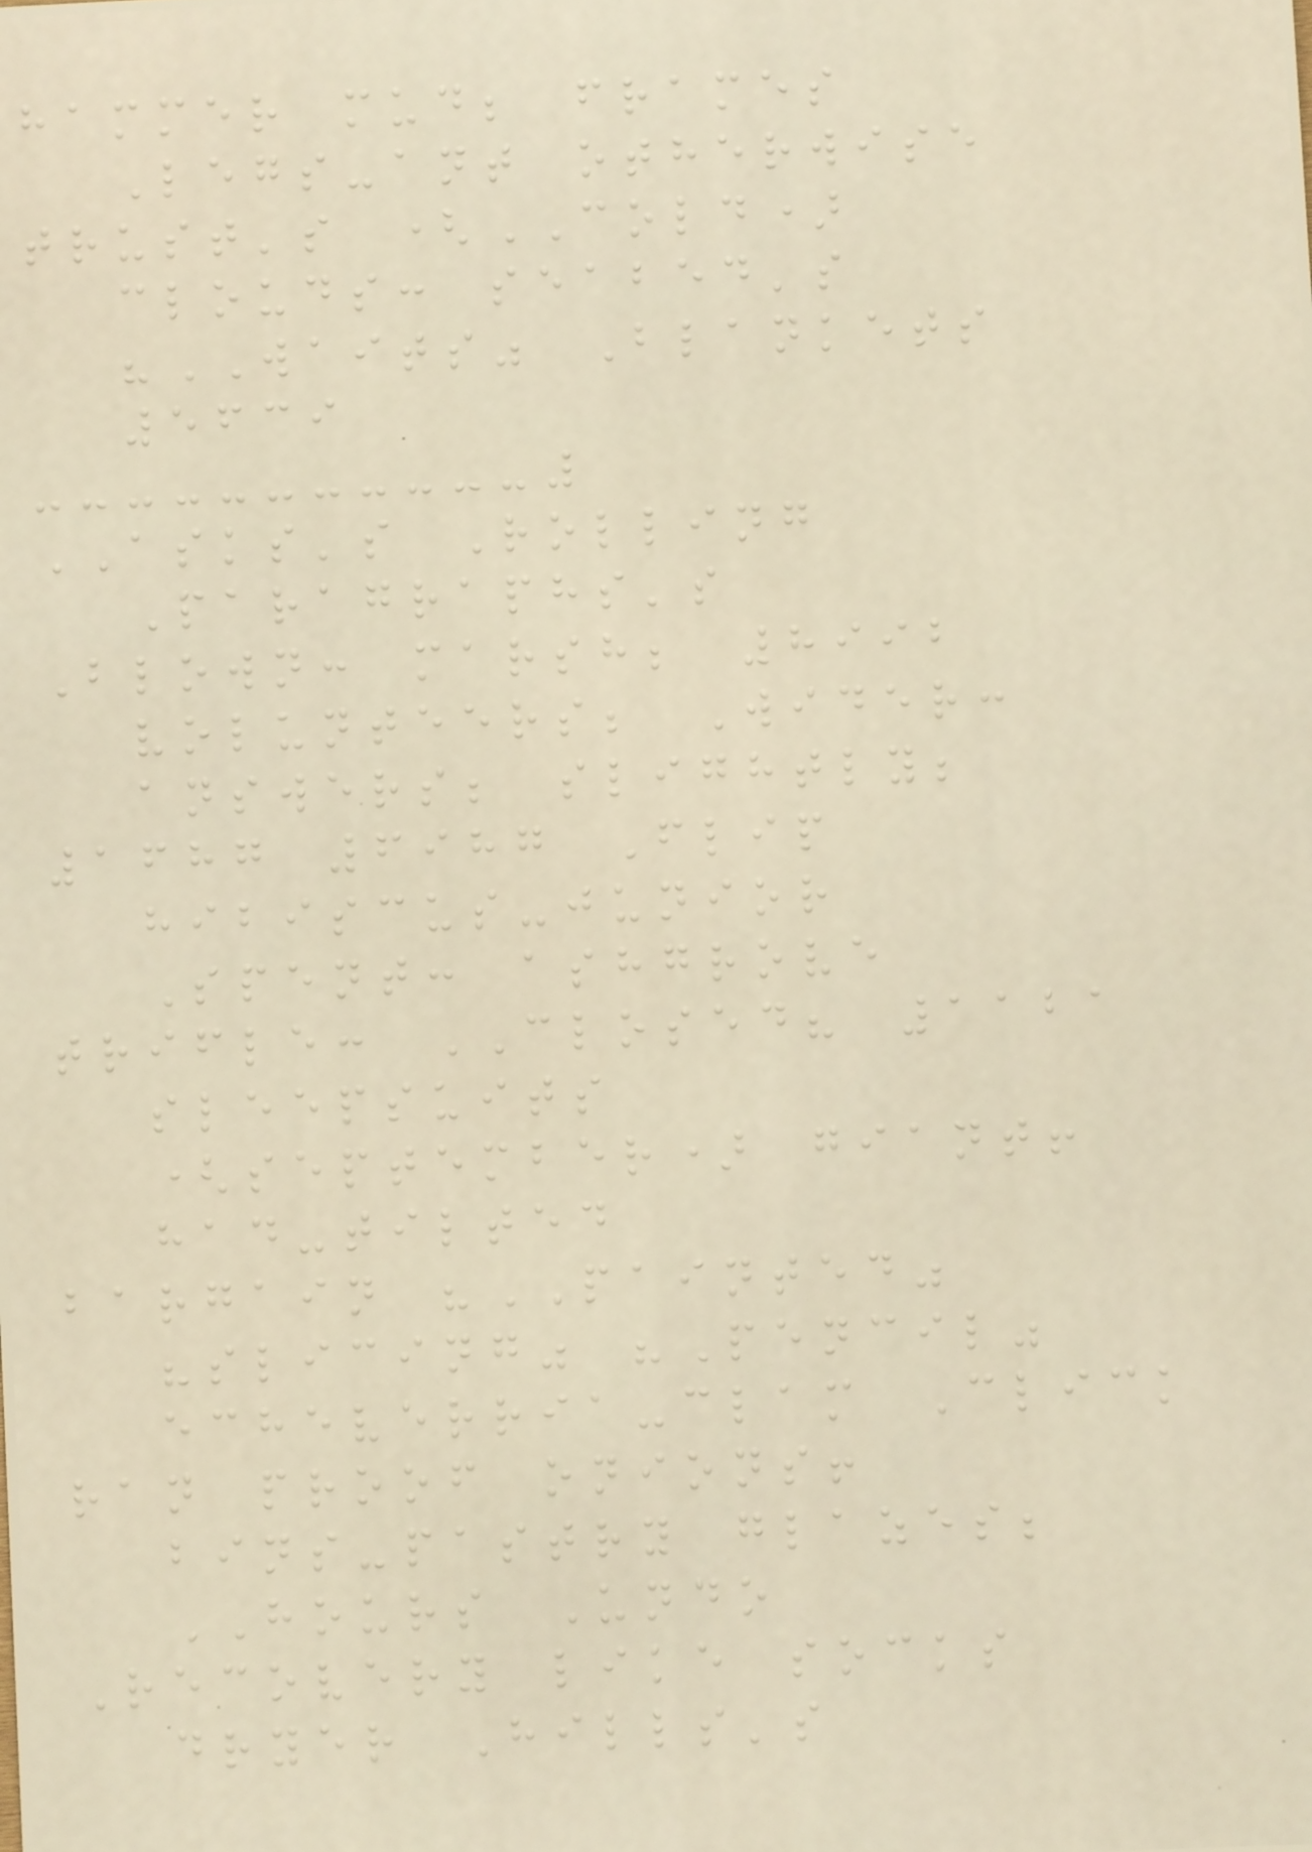hammer mud; frames
Legs-ant otherwise
trust's (COLD)
clouds: seabed's
"WAITS" Blankets
5639
ASKS's Rolling
Paragraphs's
Blown: marsh; 8992
volunteers; Wider:
answers; slightly;
1687 6987 Flip
hibiscus-junior
Spent: ashgrove
trifle: CLOSED? 1121
sleepsuits
(september) giant!
had-tilted
bargain "PAINTED"
"slicing" "Pencil"
echeverria-clam Click
ran proof onions!
bins-pastry glazes;
HOURS Undo
Recovery like socks
dryer Hills's
